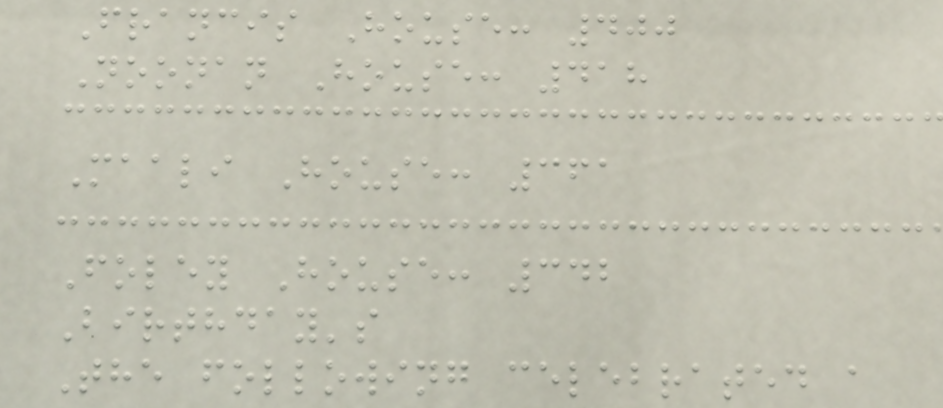Francis House: 400
Noonan House: 418
Maali House: 361
Foley House: 342
Birthday's
The following celebrated a
